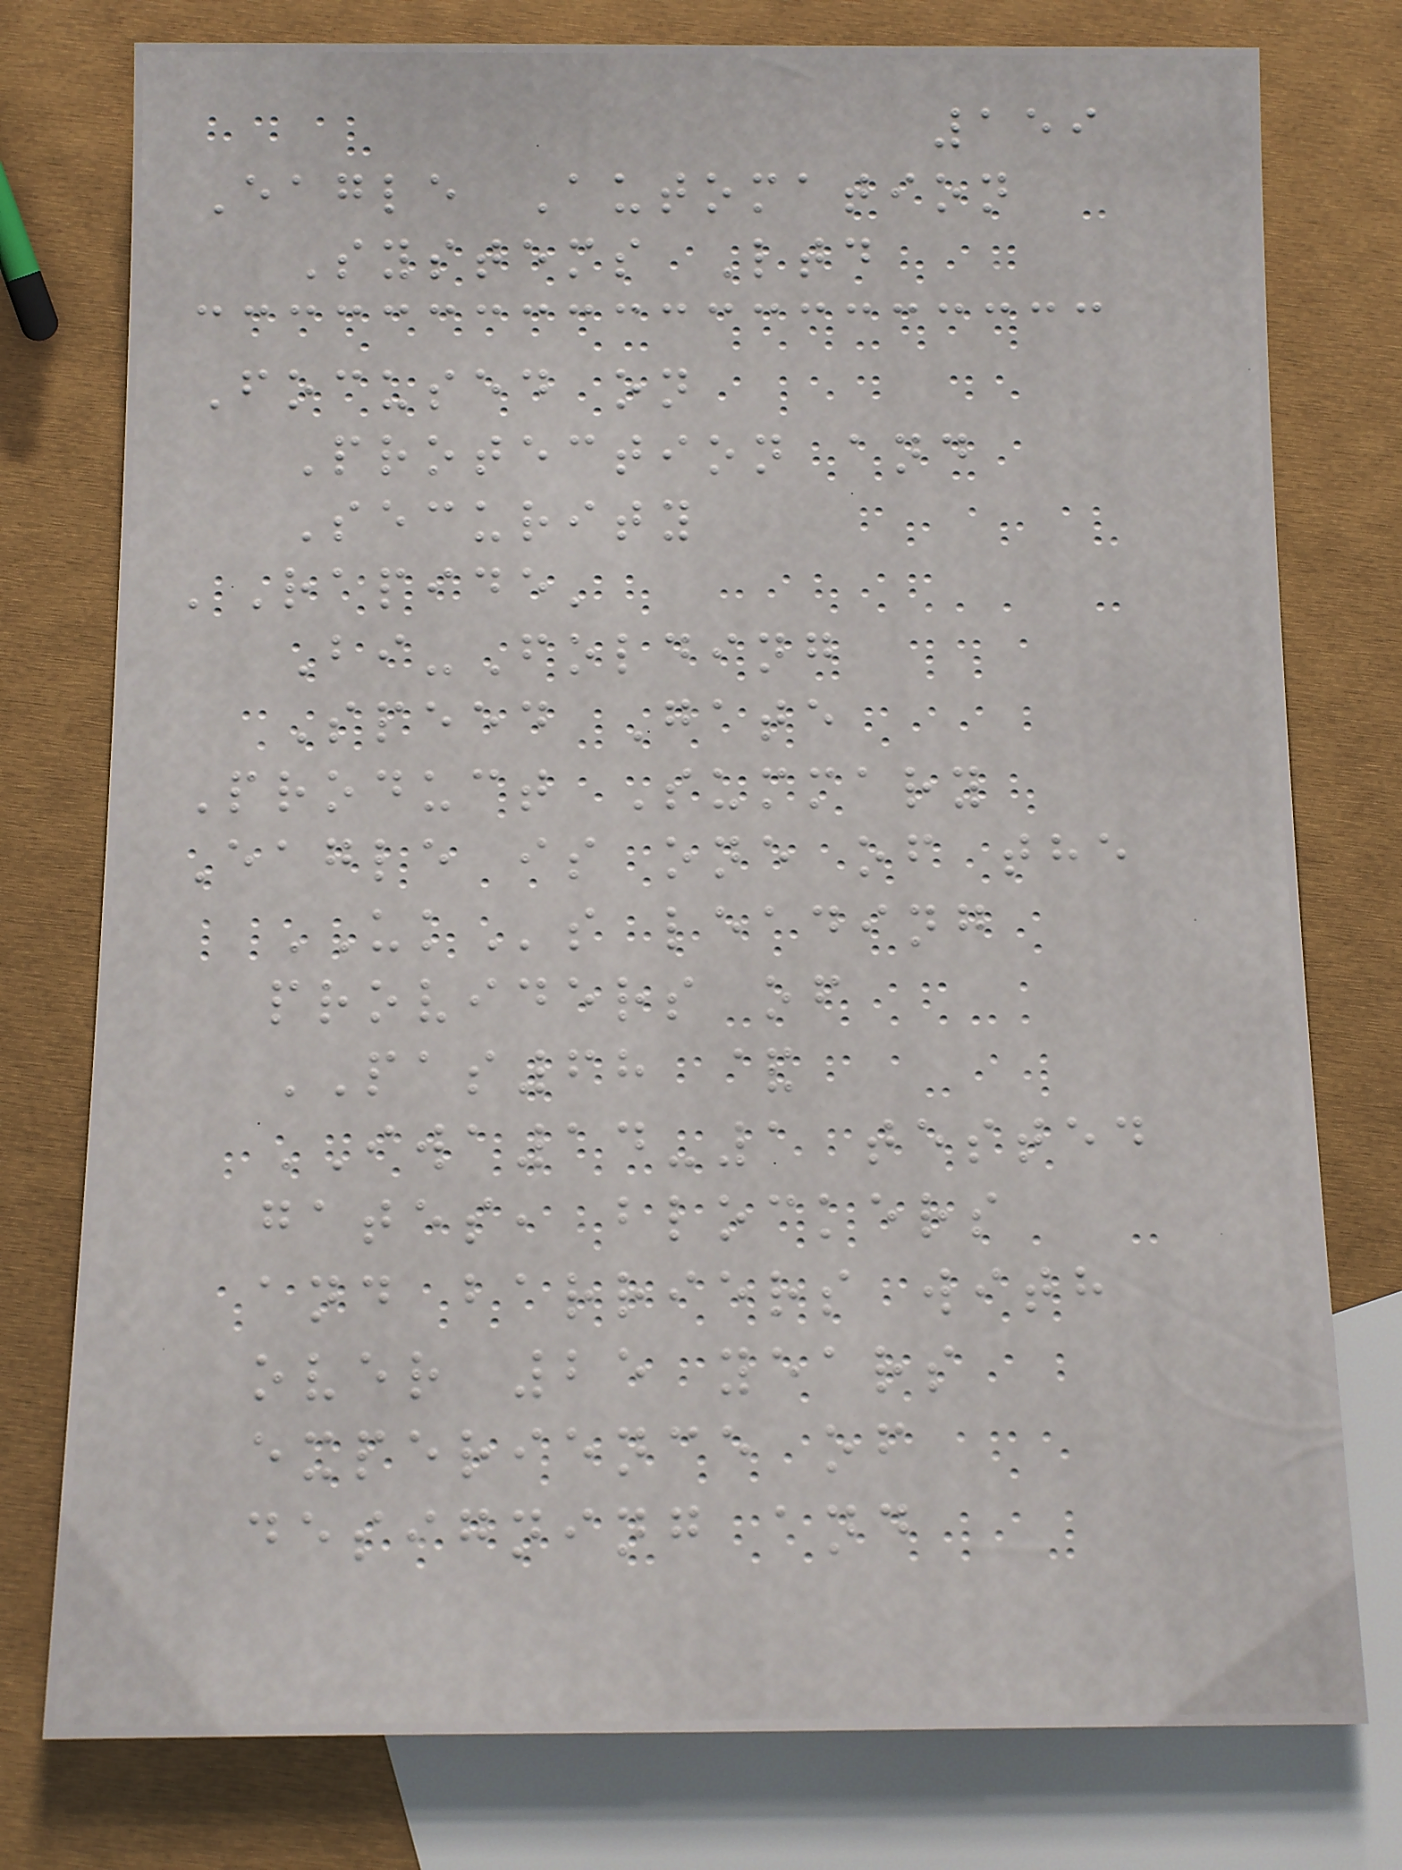159
Eagle Automation
Systems Ltd
Focused on
Protection and
Security
'Rapide'
Bi-Folding
Speed Gate
Product Summary
Eagle is one of the
UKs leading
providers of
PAS68 &
IWA14-1 tested
gates, blockers
and barriers with
over 25 years
experience of
designing and
